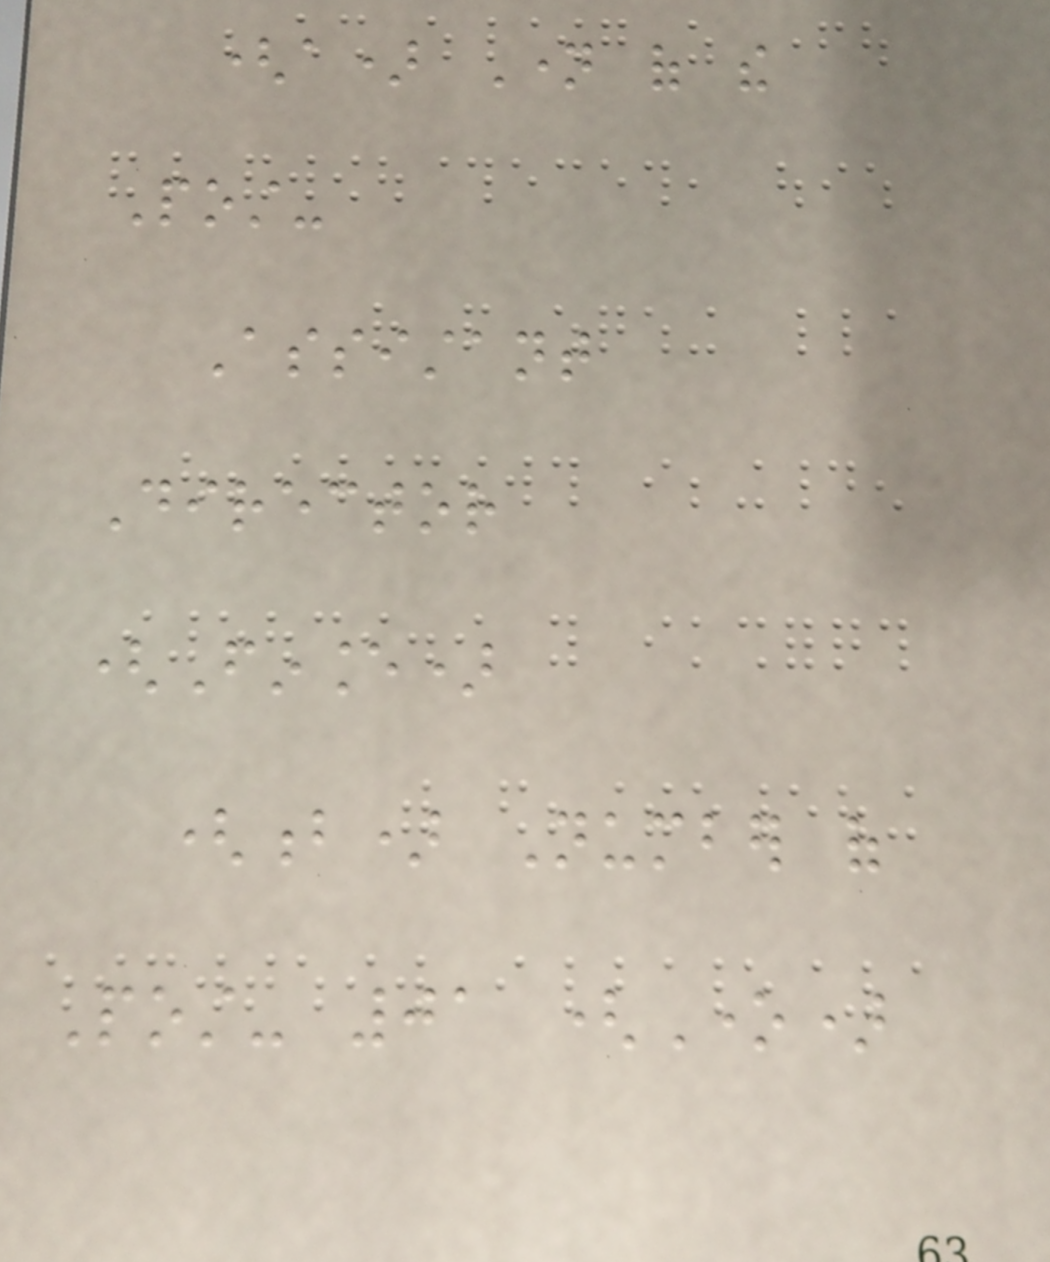(a) Name of the
Post-
Assistant
Director
(Finance)
(b) Number of
Post- 01 (One)
